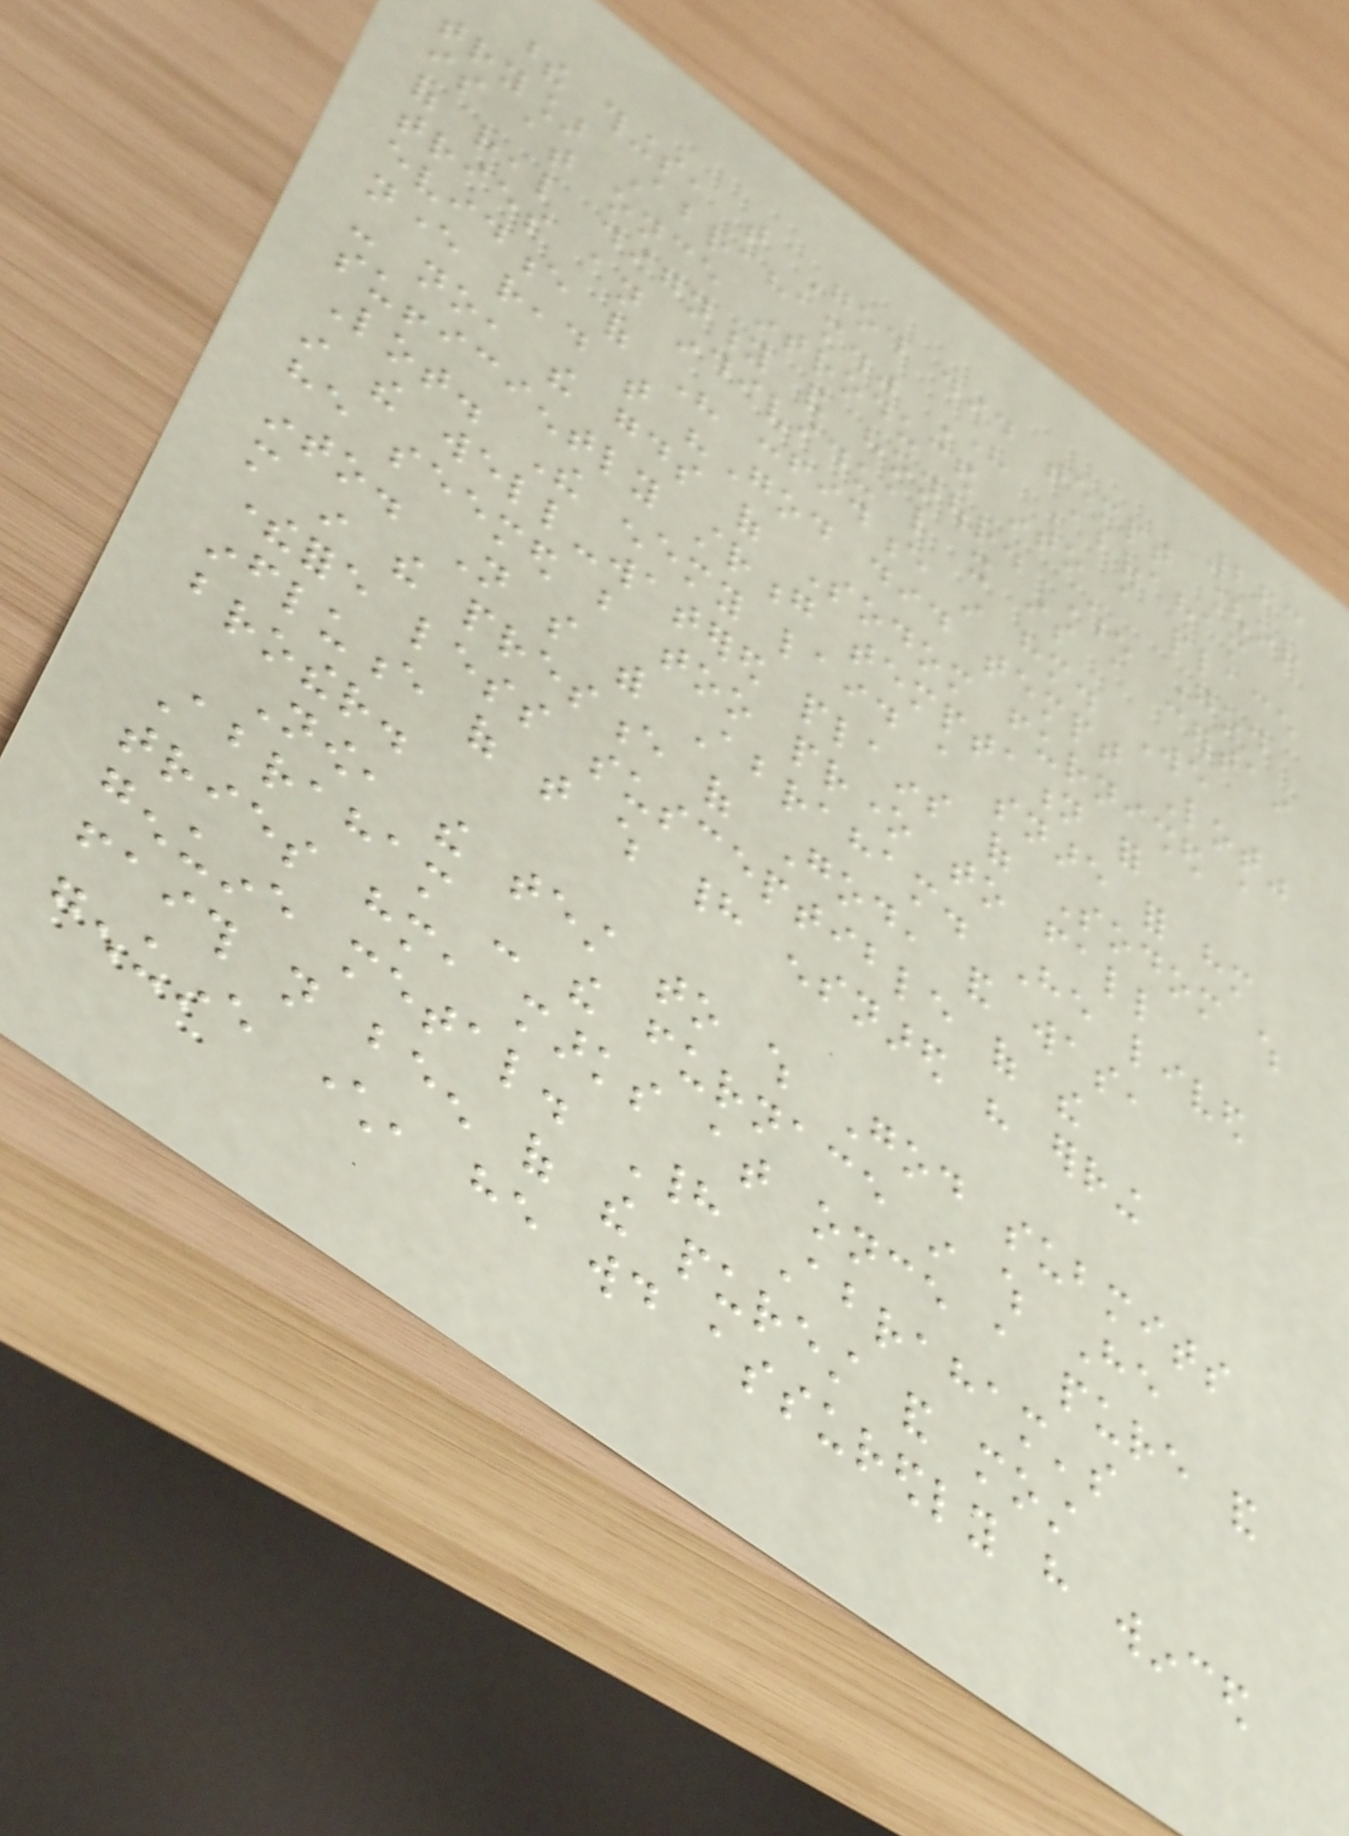263
these things, that God did tempt [or
try] Abraham." Here Abraham
is at once introduced into a place
of real dignity and honour. When God
tries an individual it is a certain
evidence of His confidence in him. We
never read that "God did tempt Lot"
- no, the goods of Sodom furnished a
sufficiently strong temptation for
Lot. The enemy laid a snare for him
in the well-watered plains of Sodom which
he seemed but too prone to fall
into. Not so with Abraham. He lived
more in the presence of God, and was,
therefore less susceptible of the
influence of that which had ensnared his erring
brother.
Now, the test to which God submits
Abraham - the furnace in which He
tries him, marks at once a pure and
genuine metal. Had Abraham's
faith not been of the purest and most
genuine character, he would assuredly have winced
